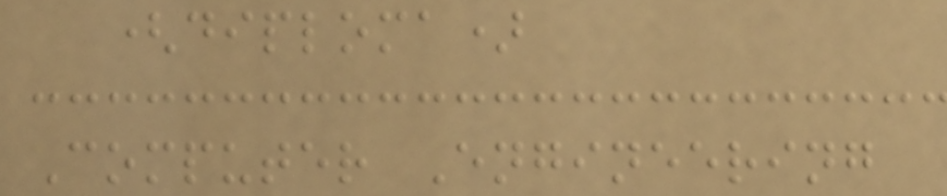(diploma)
Computer Engineering
